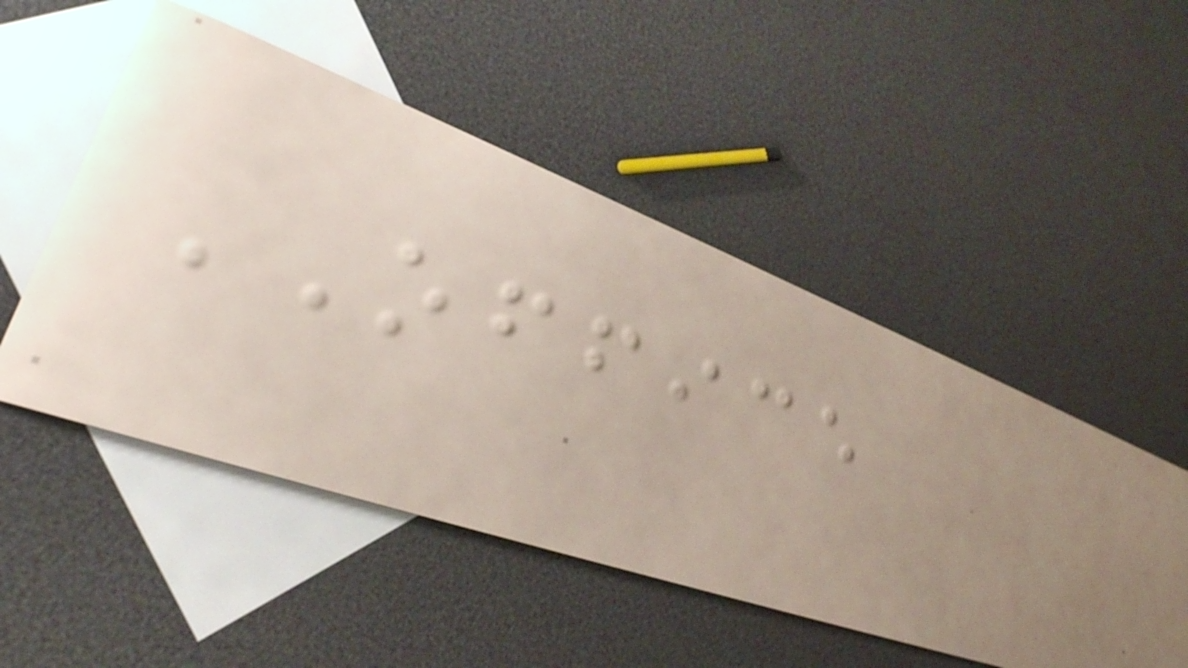OFFICE
